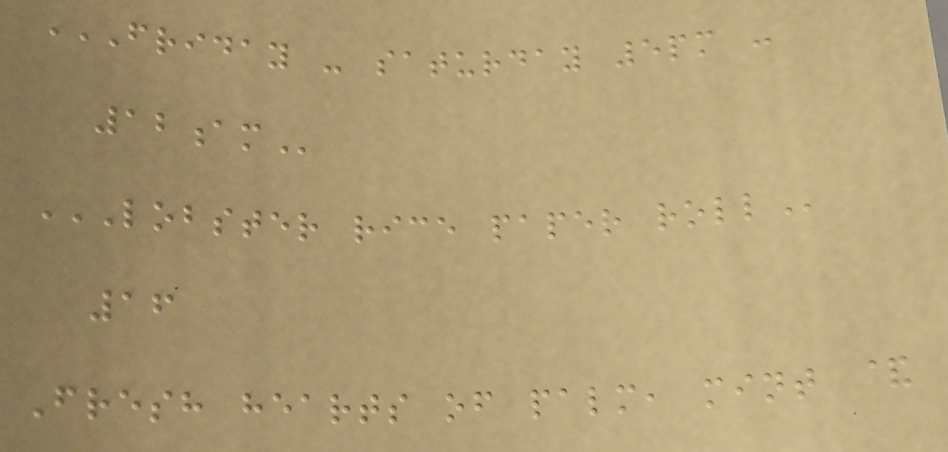FRIDAY - SATURDAY 5PM -
12AM
LOBSTER RICE PAPER ROLL
16
Fresh hearts of palm, mint &
